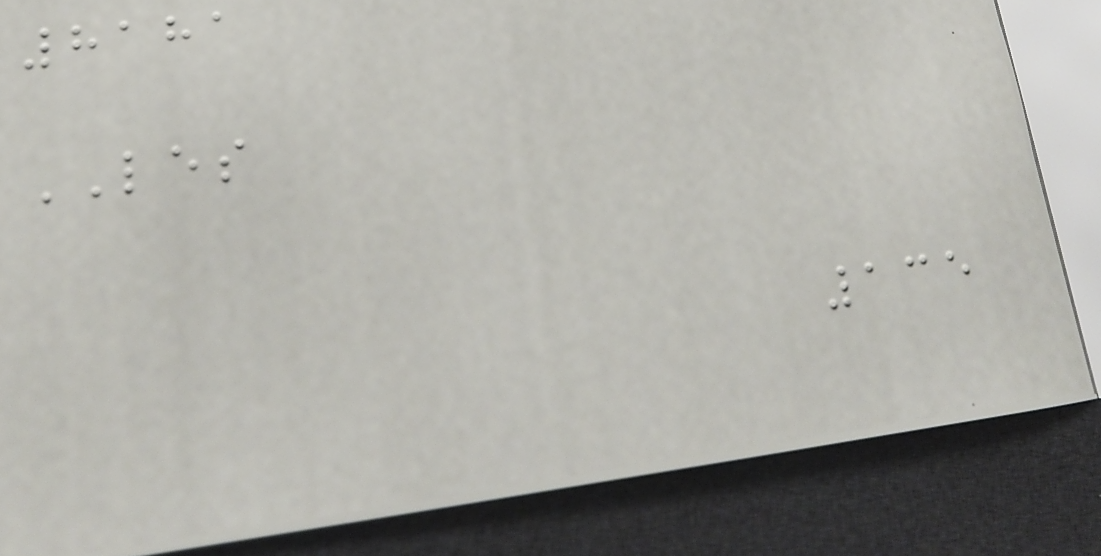8181
LES
135
